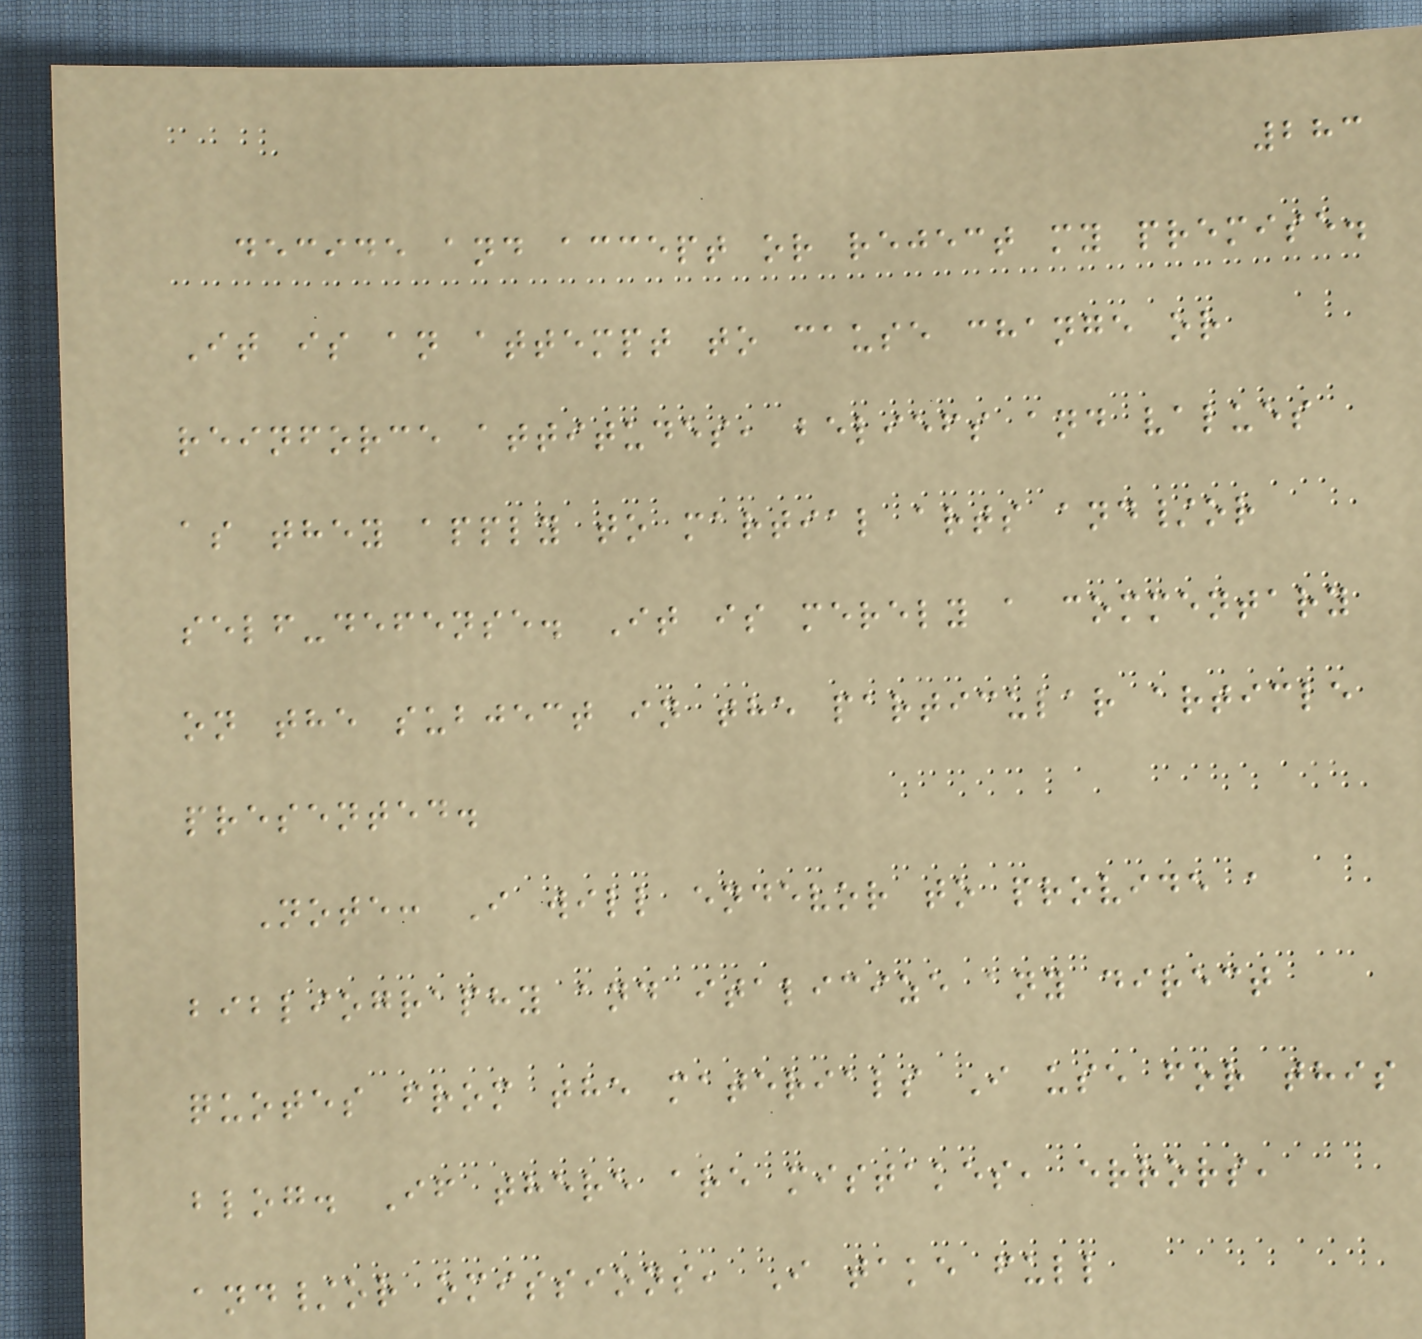283
decide and accept or reject my premise.
It is an attempt to cause change or
reinforce attitudes, beliefs and values
as they apply to martial arts and/or
self-defense. It is merely a commentary
on the subject in the particular article
presented.
Note: I will endevor to provide a
bibliography and italicize any direct
quotes from the materials I use for this
blog. If there are mistakes, errors,
and/or omissions, I take full
